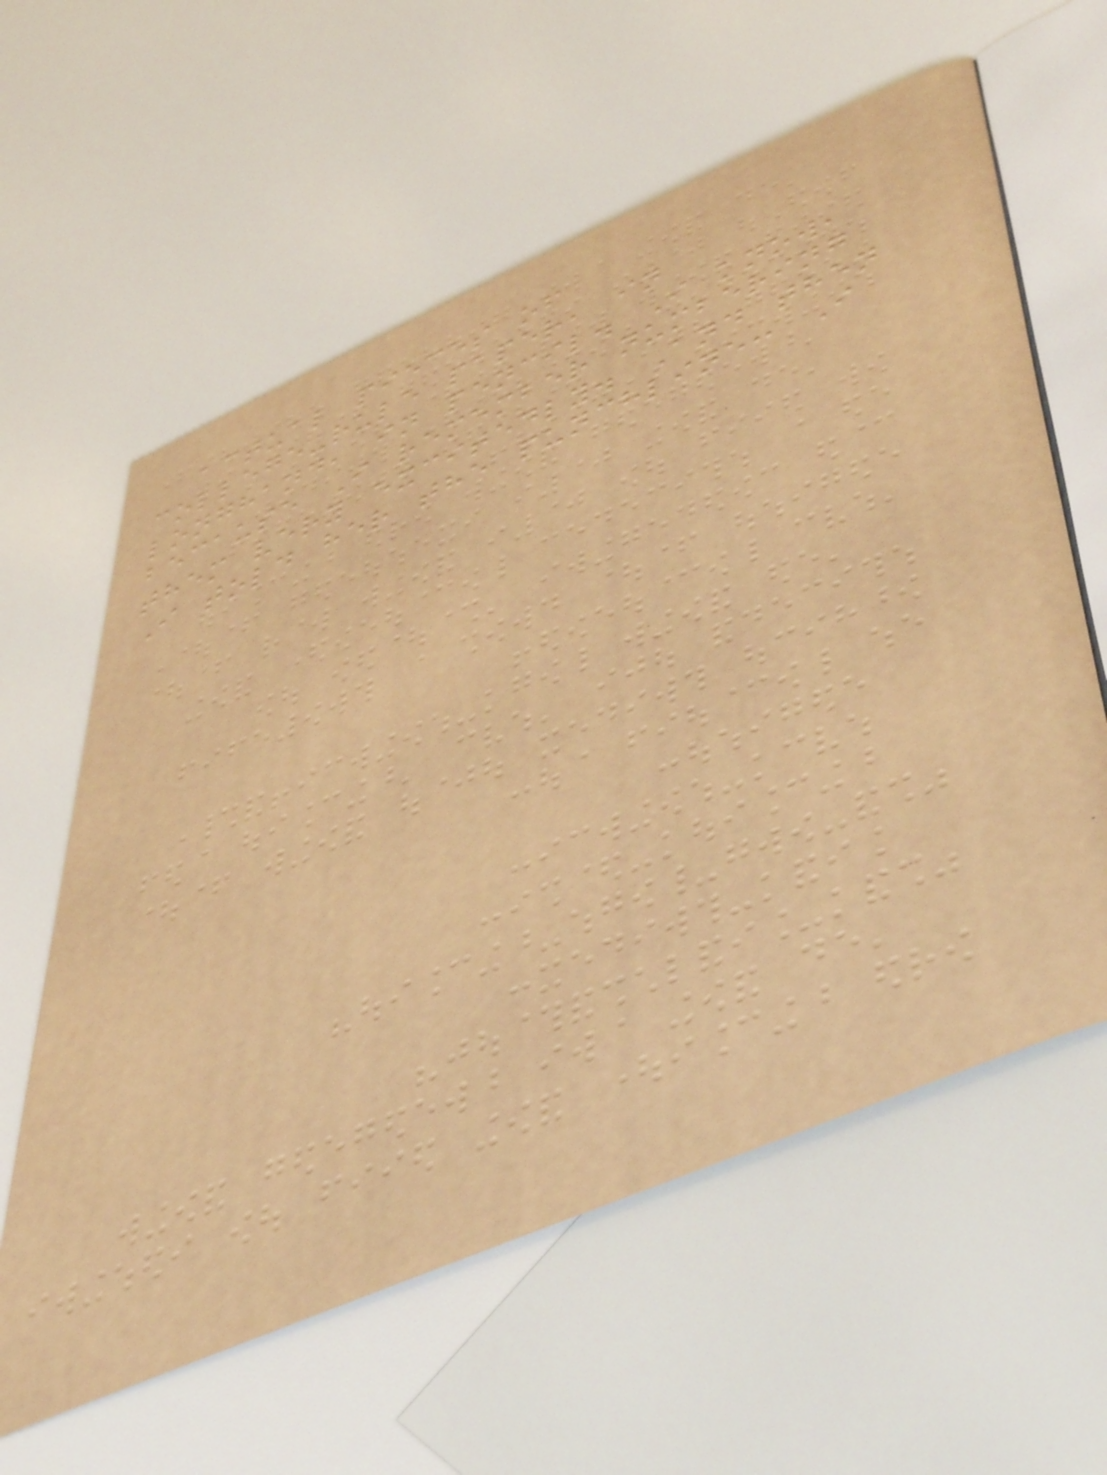actual pieces of
college-rule paper, in
longhand, in pencil. I know,
because I remember numbering
them very excitedly. And then
I told her the punchline: I
